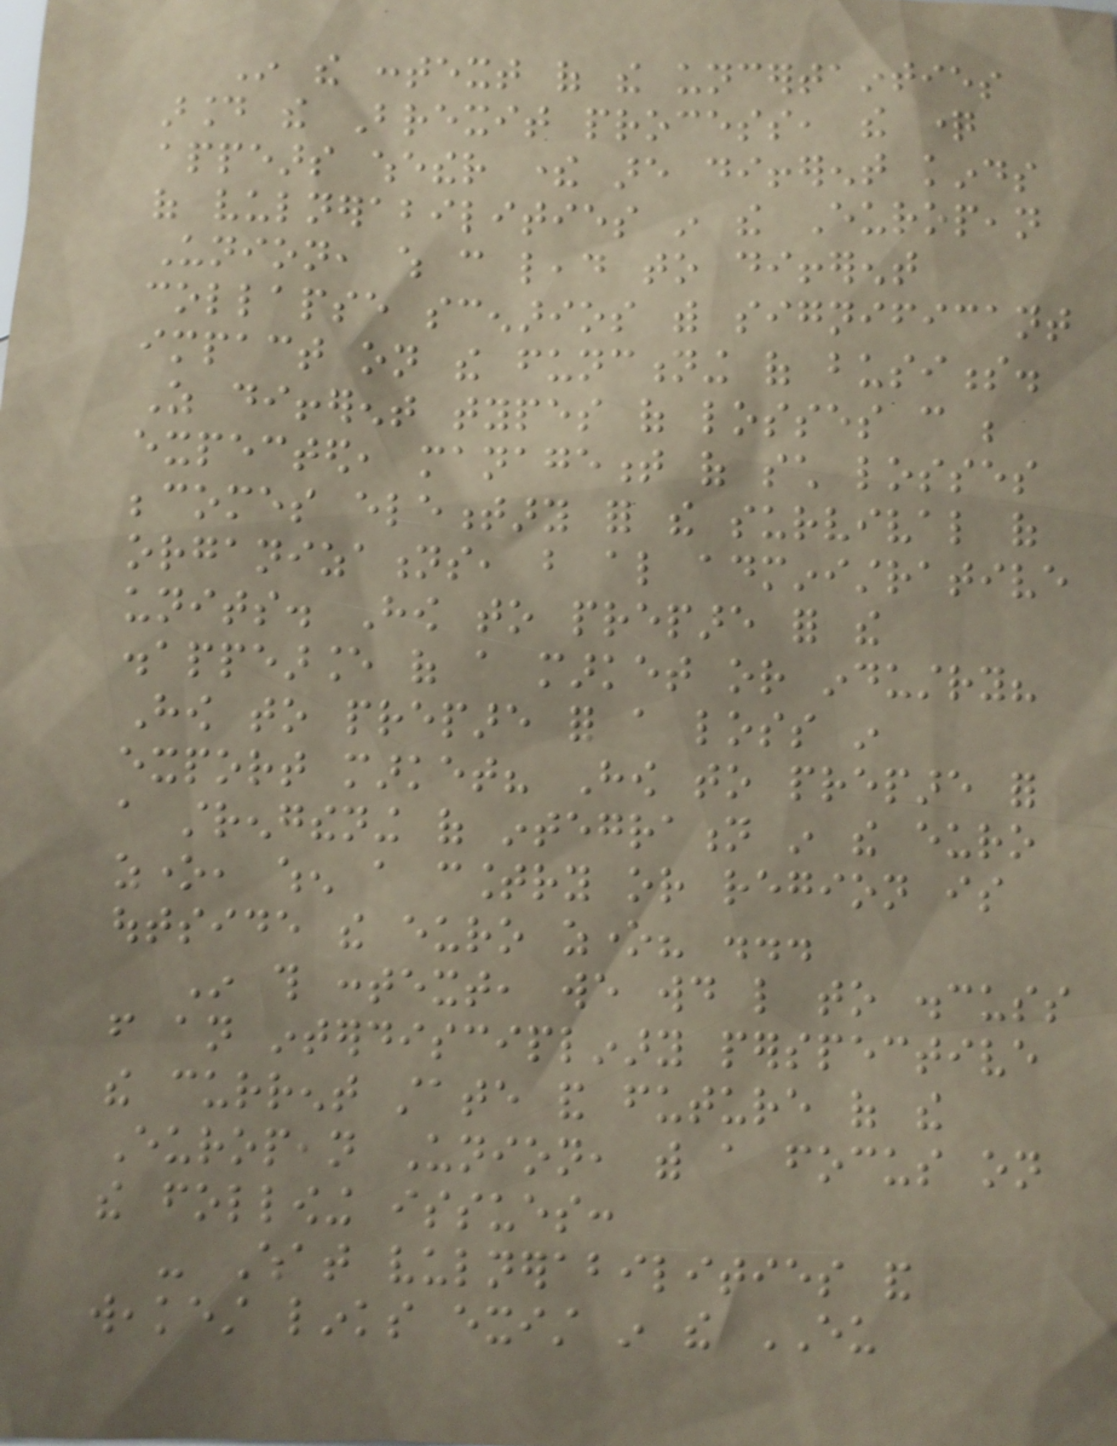In the context of the uncertainties
around the Brexit process, the question
appears whether there are different kinds
of vulnerabilities in the European
Union, which can lead to different
collapse scenarios with significant
impact on the functioning of business.
As different types of losses can be
expected, management of such losses
becomes elementary for the survival of
organizations, but also administrative
units. How to prepare for the
disappearance of a market or industry?
How to prepare for a loss in
export market? How to prepare for
a strengthening of integration in the euro
zone, when a country or region is
outside the euro zone? ...
In this context, we would like to discuss
from an interdisciplinary perspective
the current state and future of the
European Union, with a focus on
the following issues:
- What vulnerabilities and
weakest links exist in the EU
